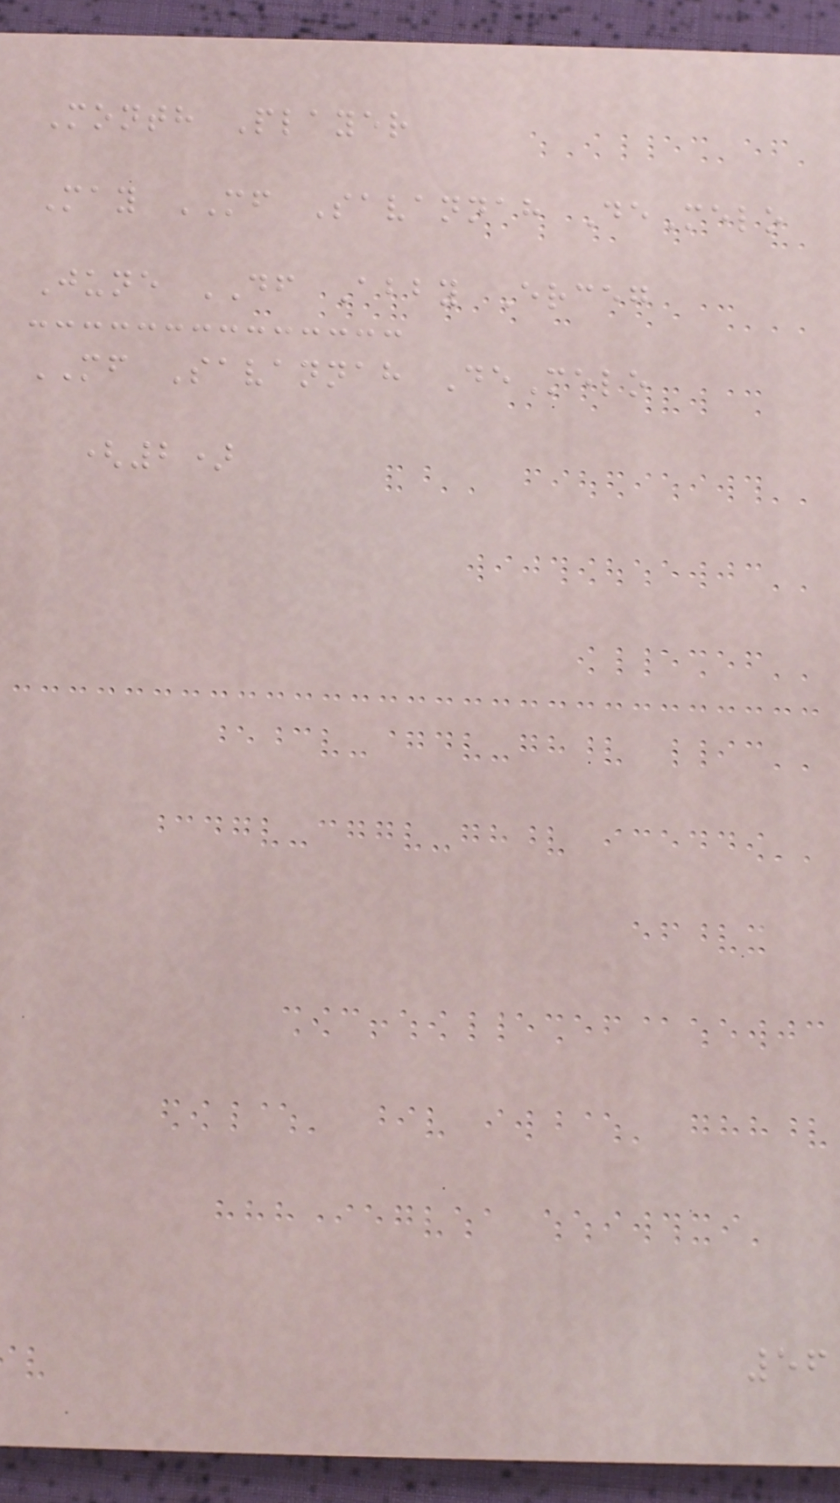Month Player
May MF Savannah DeMelo
June DF Abby Erceg
MF Savannah DeMelo
(2)
56
